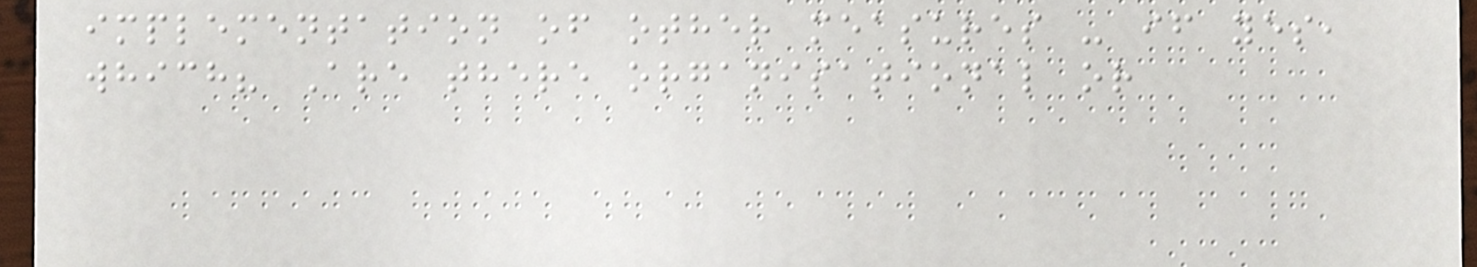implementation of other measures - if yes,
which? Are there organisational or
